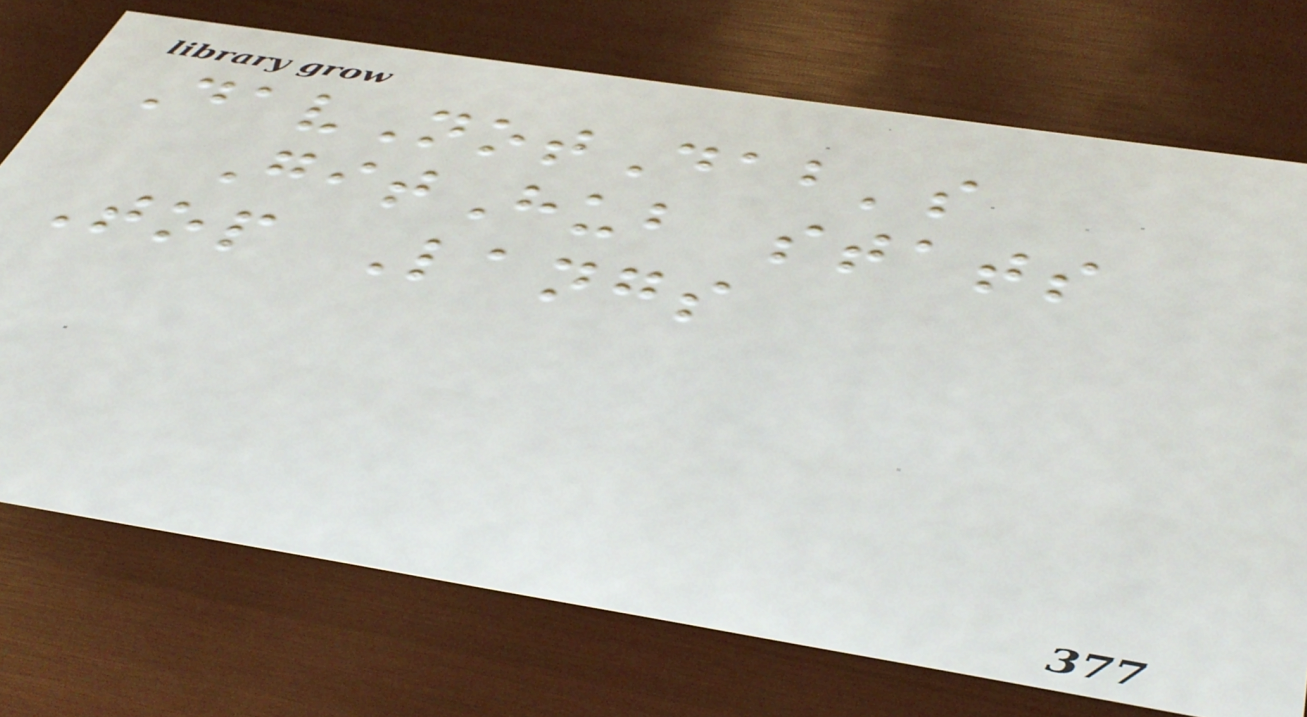DavNotDab's
GitHub stats
Top Langs
